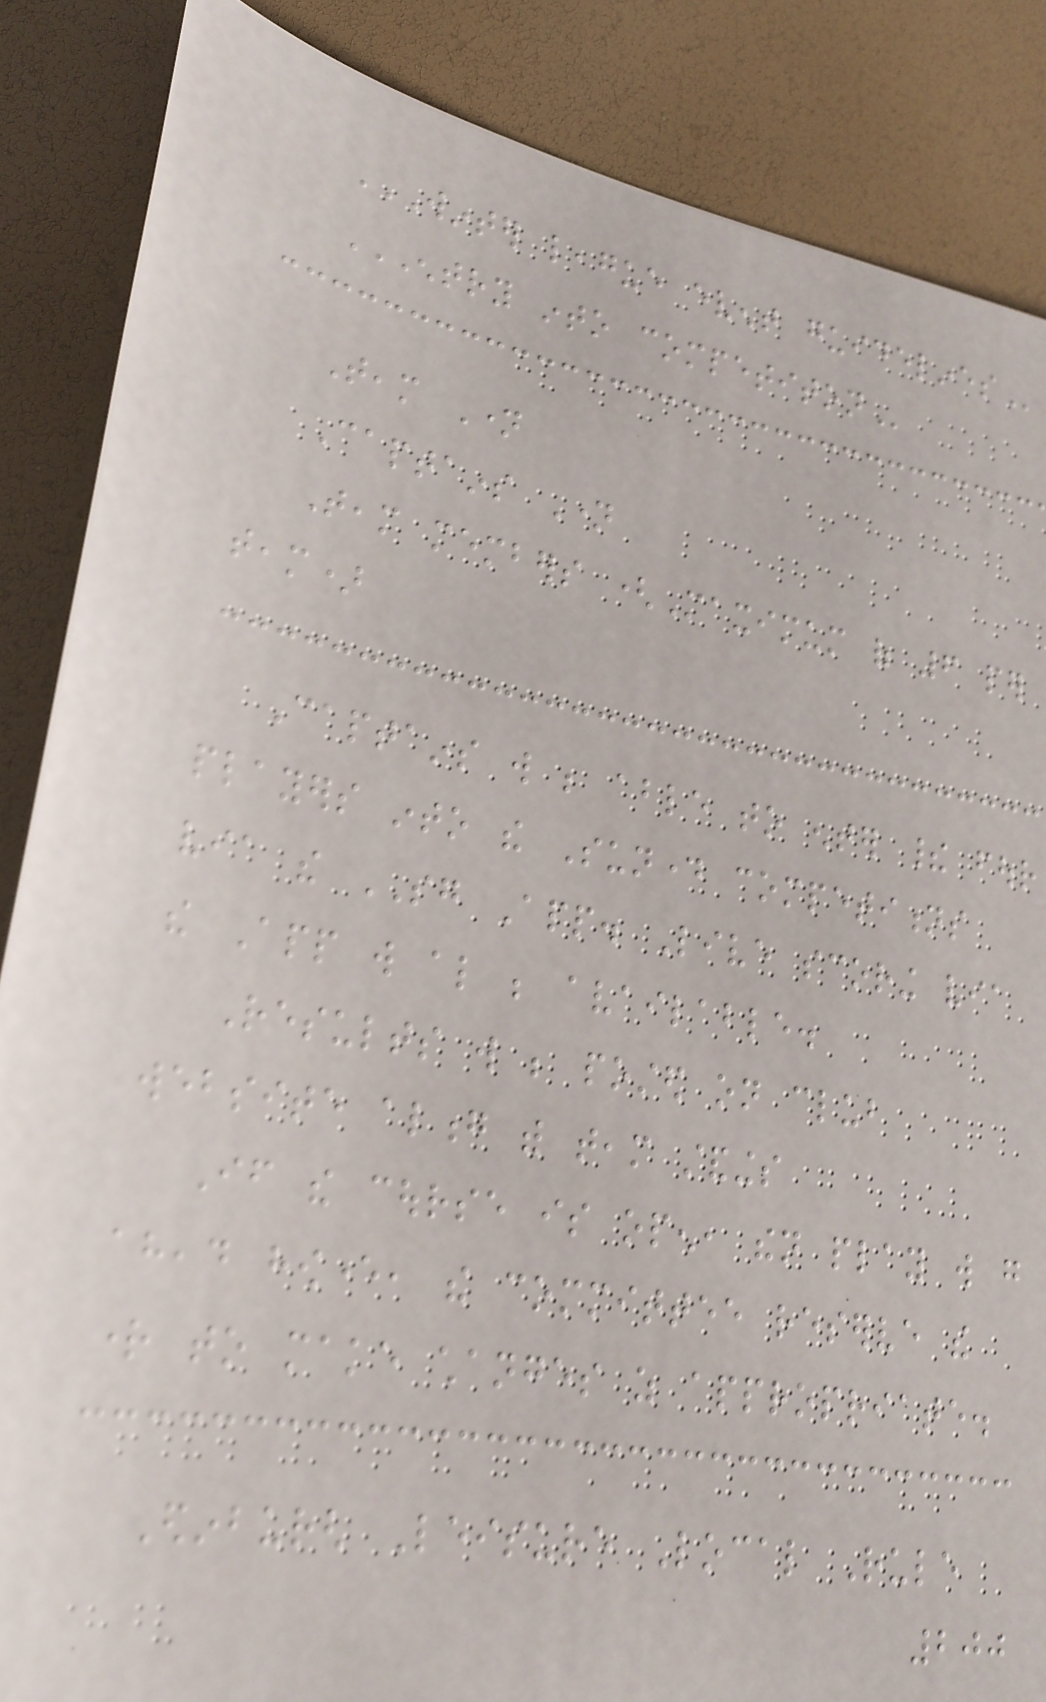WINTER LEAGUE EVENT GUIDELINES
ENTRY INTO COMPETITON
Team Name
Captains Name
Team members (Maximum of 6 per
team)
Captains will be able to enter their four
players into the Sunday competitions
via the SG App. Live scoring via
the App will also be available.
Results will be posted on club
website along with team standings
If the course is open, then play will go
ahead however, the committee reserve the
right to make changes as appropriate.
Edinburgh Leisure Local Rule
200
